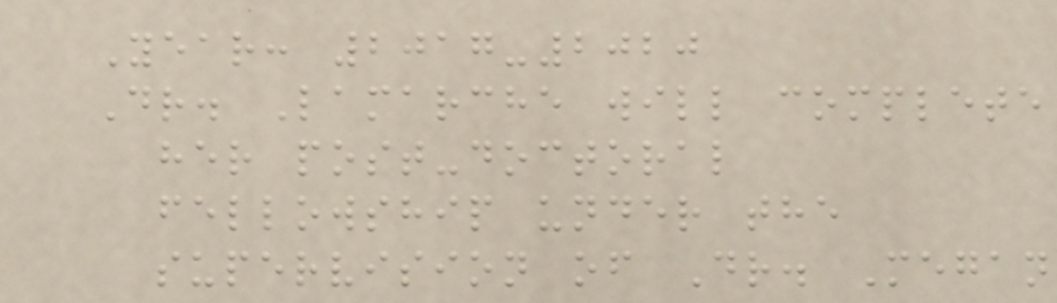Year: 2017-2020
Dr. Lamarche will complete
her post-doctoral
fellowship under the
supervision of Dr. Megan
